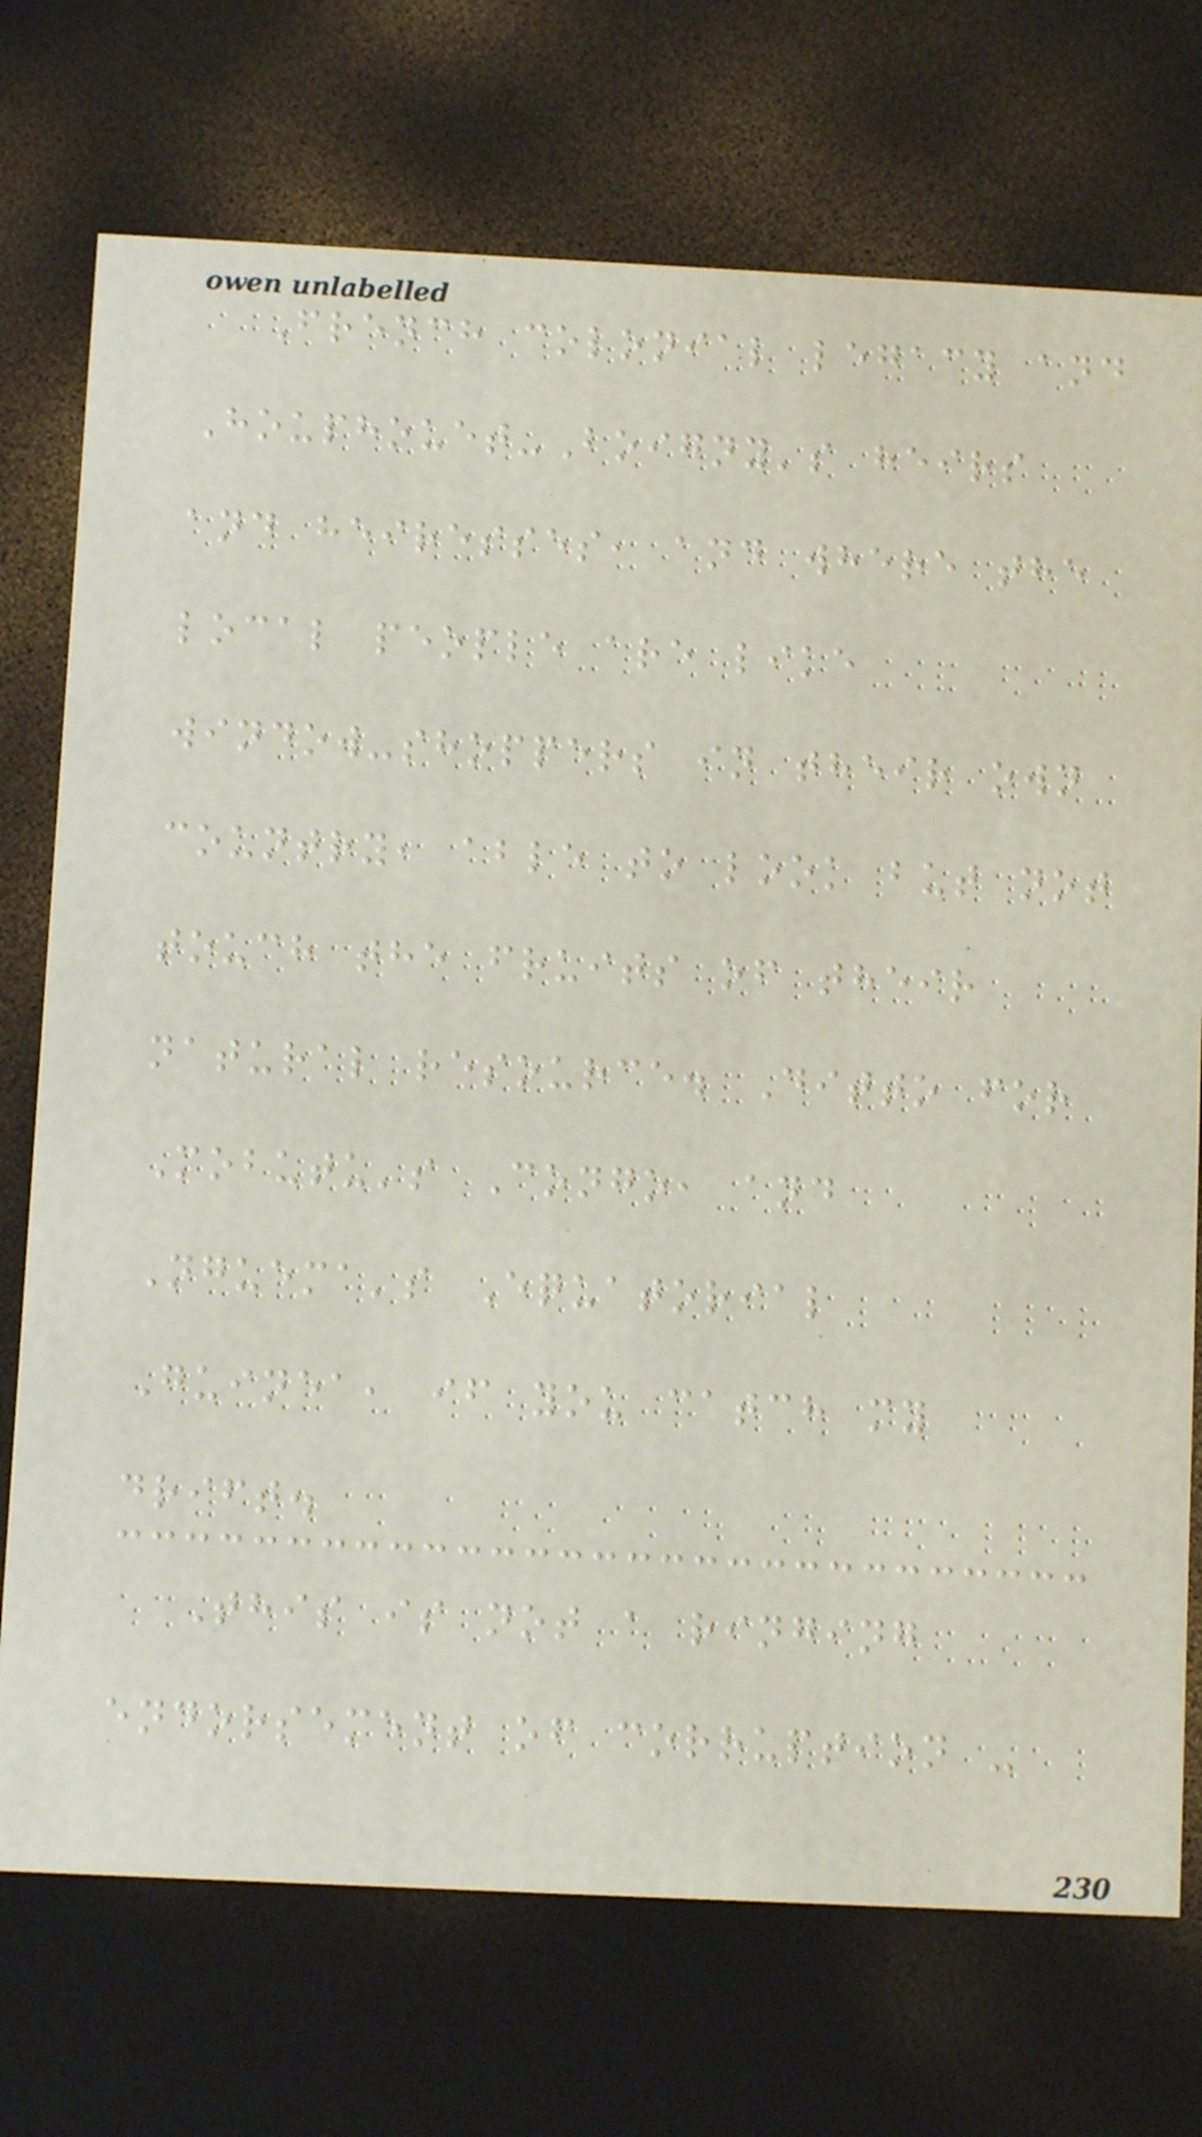French colonial legacy and
Houphouet-Boigny's heirs
and heiresses, and where the
local people are like
window-shoppers in their own
country, able to look but not
touch the fruits of their
natural resource. Ditto for
Mobutu's Congo, and
Nguema's Equatorial
Guinea, if you catch my
drift.
This is not a ringing
endorsement of corruption -
